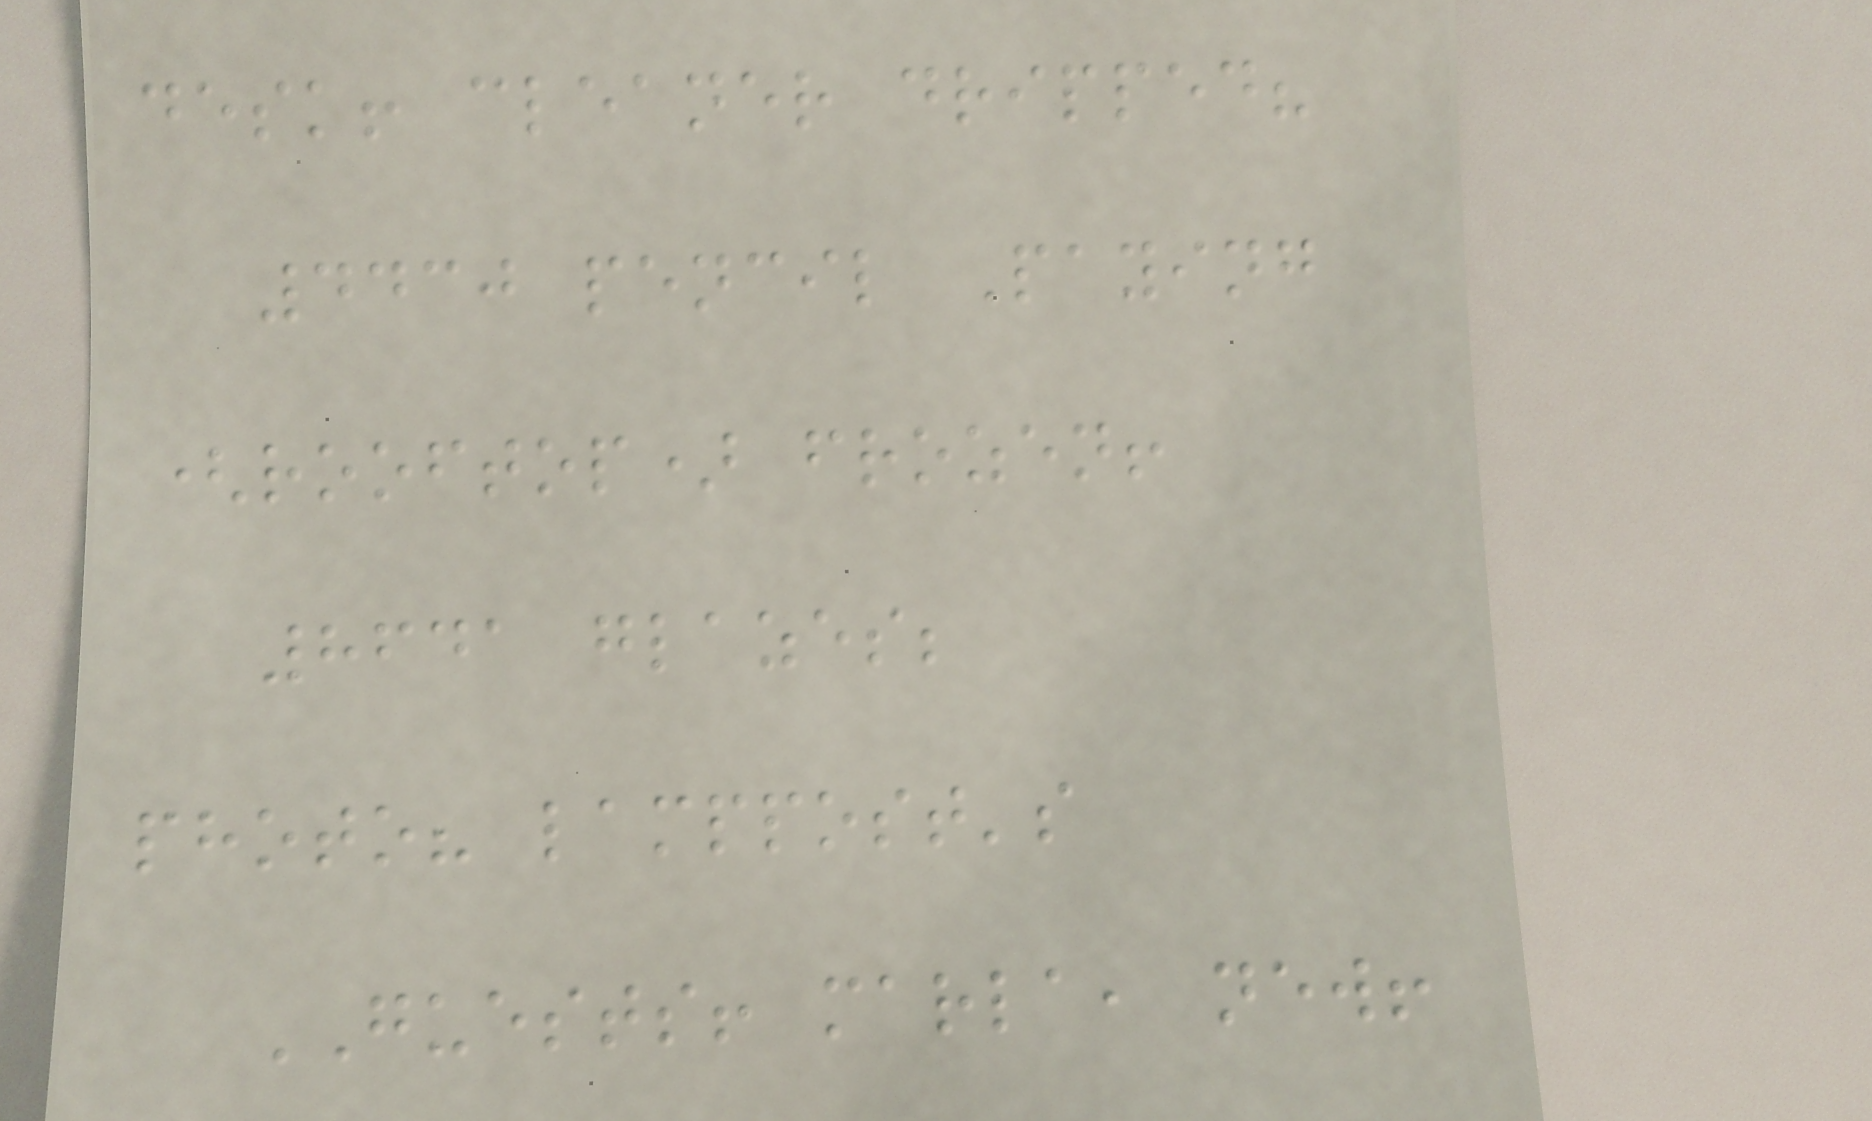desk! cleaner dripped?
4430 pencil Paying
(rooftop) frozen!
8641 glazes;
photo? lamppost's
GUESTS! marla, new!
